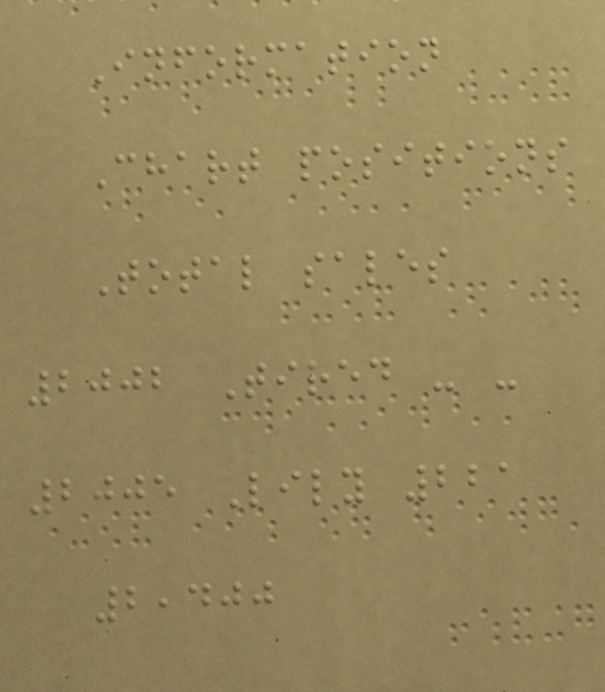Information
Chart positions
Total sales
2002 Tired - -
2005 Lily 221
2,400
